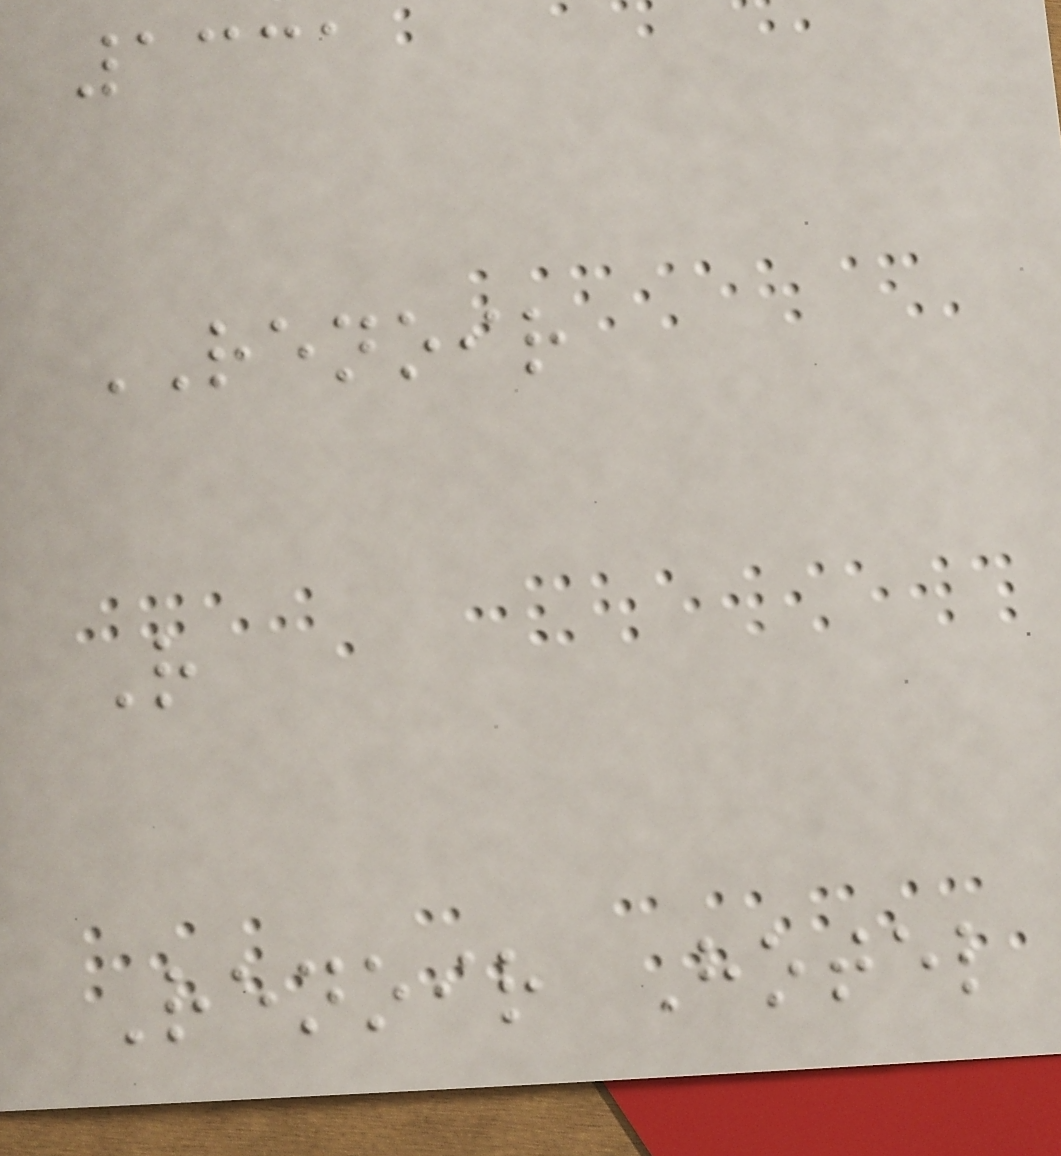1331
RENOIR
R
Renoir Hotel
